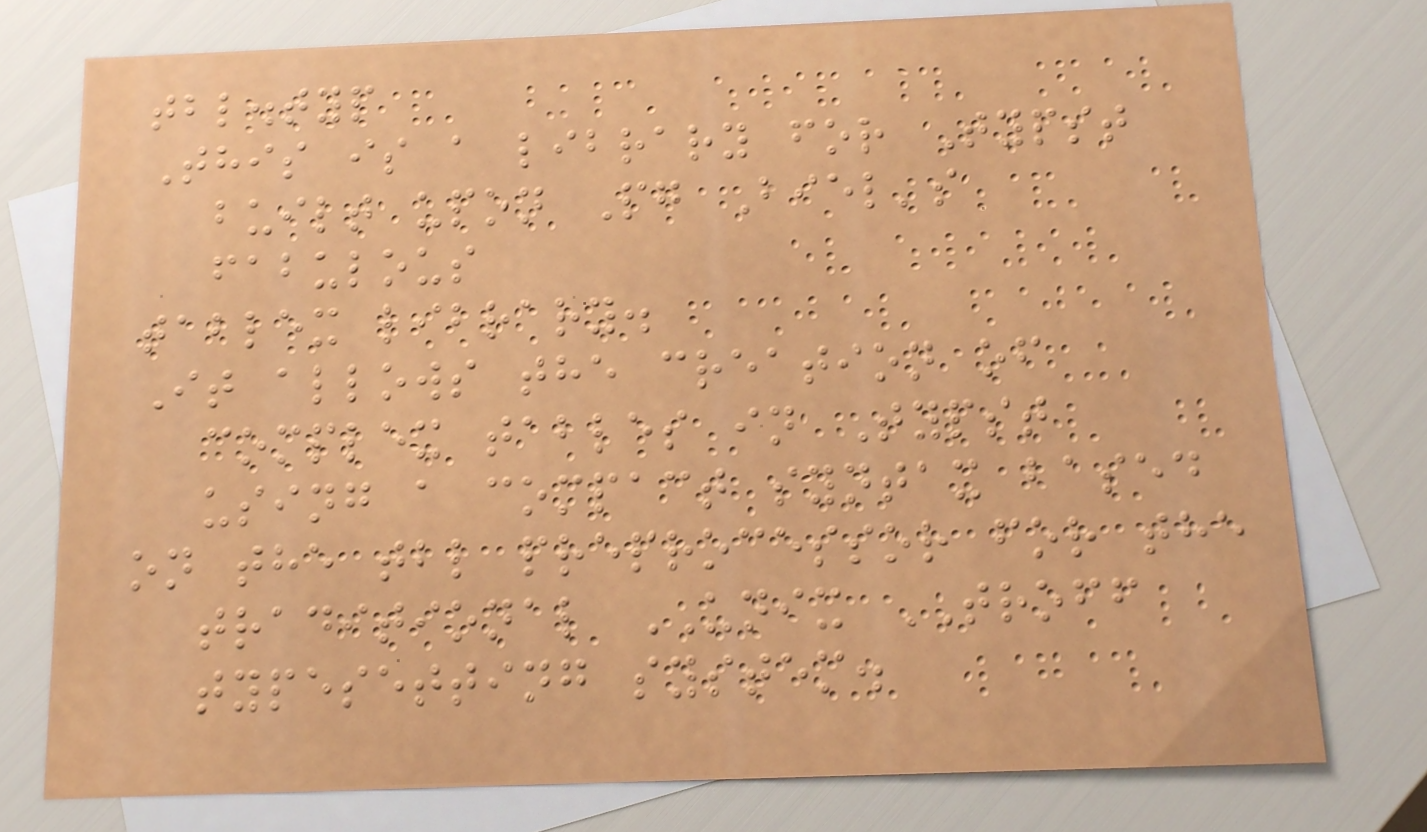tbl.typ
This is a library for Typst
built upon Pg Biel's
fabulous
tablex library.
It allows the creation of
complex tables in Typst
using a compact syntax based
on the tbl preprocessor for the
traditional UNIX TROFF
typesetting system.
